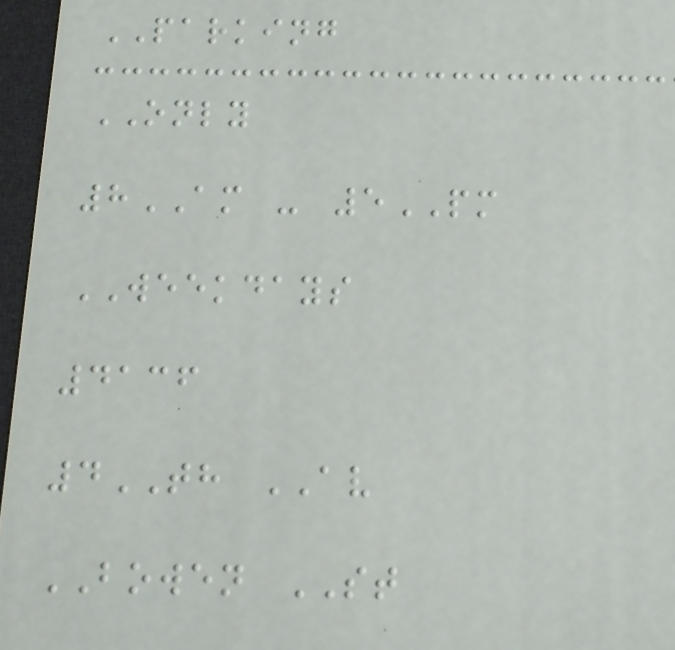PARKING
ONLY
8AM - 5PM
WEEKDAYS
4136
4TH AV
BOWEN ST
